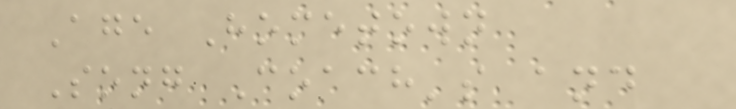Age Hometown
Song Coach's and
